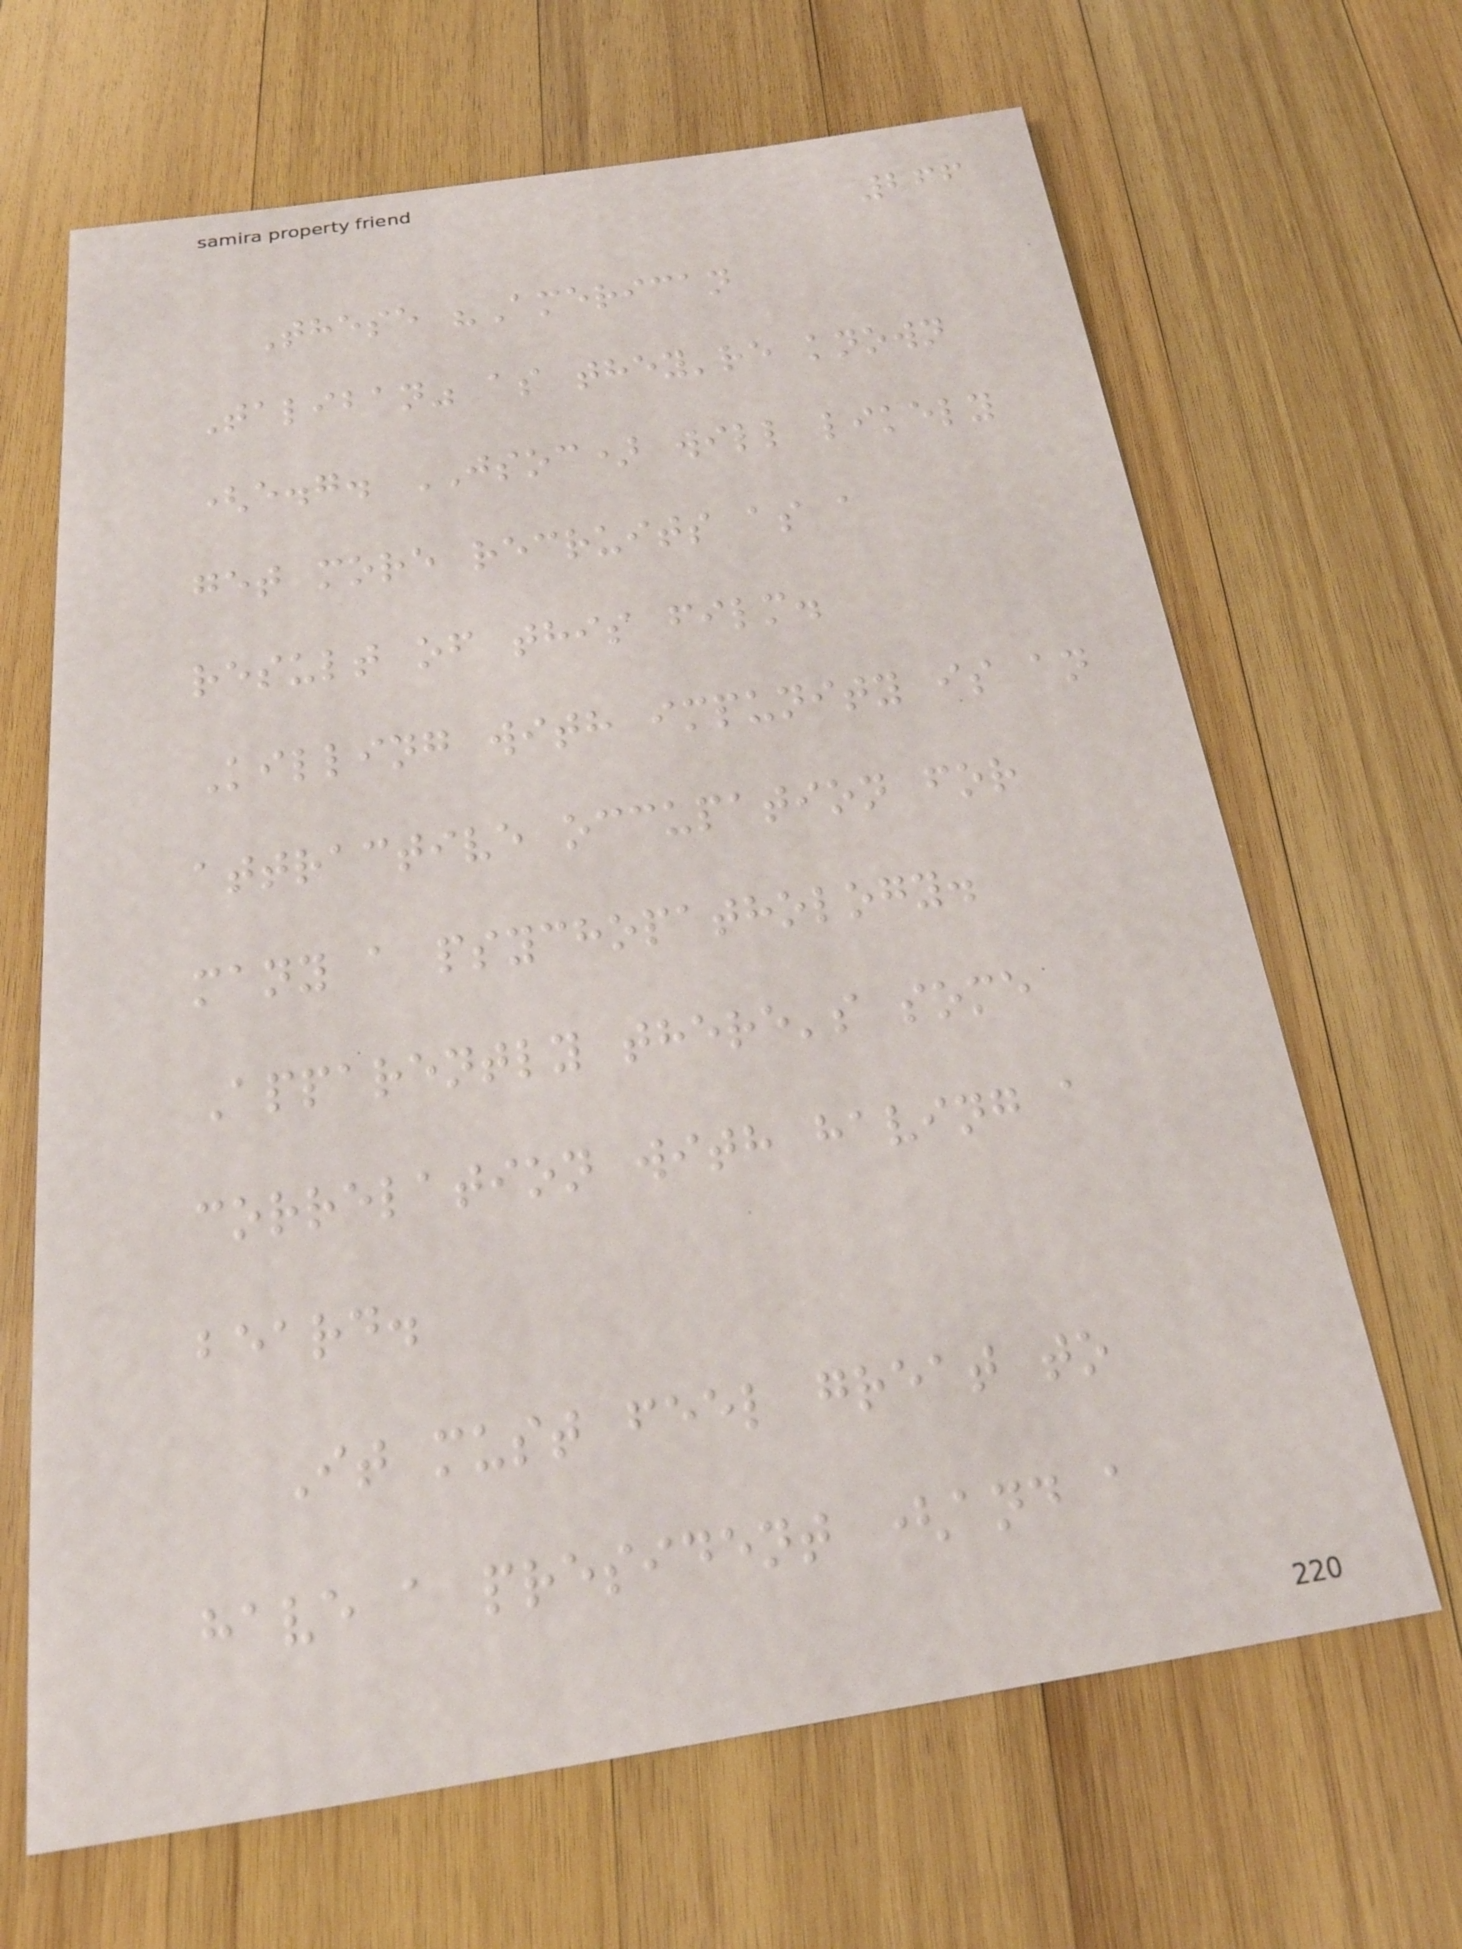266
These "American
Taliban" as they're known
(e.g. JSOC) will likely
get more recruits as a
result of this film.
Killing with impunity is an
attractive occupation for
many a psychopathology.
Apparently there's some
correlation with having a
beard.
It must feel great to
have a president (and a
